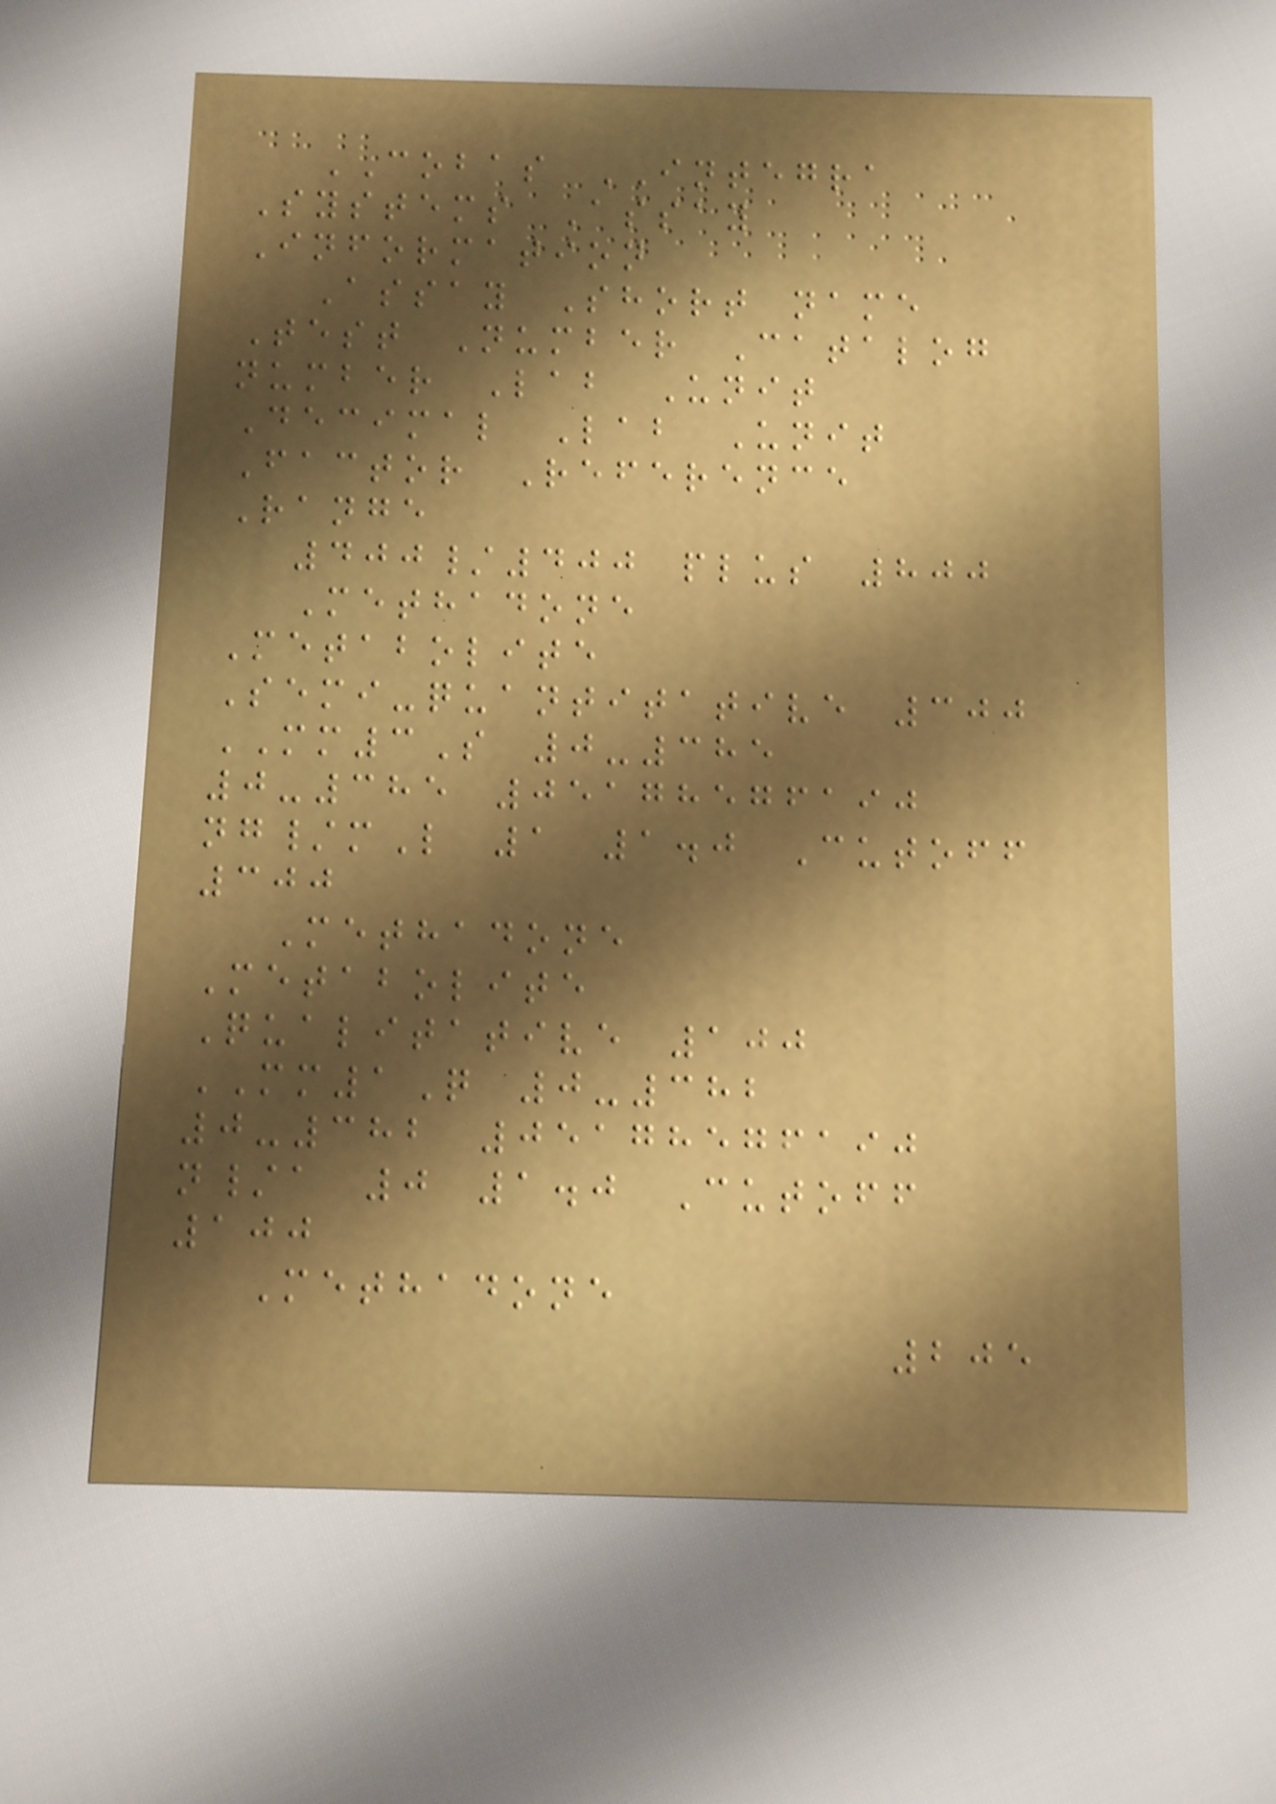COBAS INTEGRA
Systems Assay
Information
Assay Short name
Test Number Catalog
number Lab Unit
Decimal Lab Unit
Factor Reference
Range
400/400 plus 800
Methadone
Metabolite
Semi-quantitative 300
MM3S 0-385
0-385 05178576190
ng/mL 1 1.0 Cutoff
300
Methadone
Metabolite
Qualitative 100
MM1Q 0-382
0-382 05178576190
n/a 0 1.0 Cutoff
100
Methadone
205
